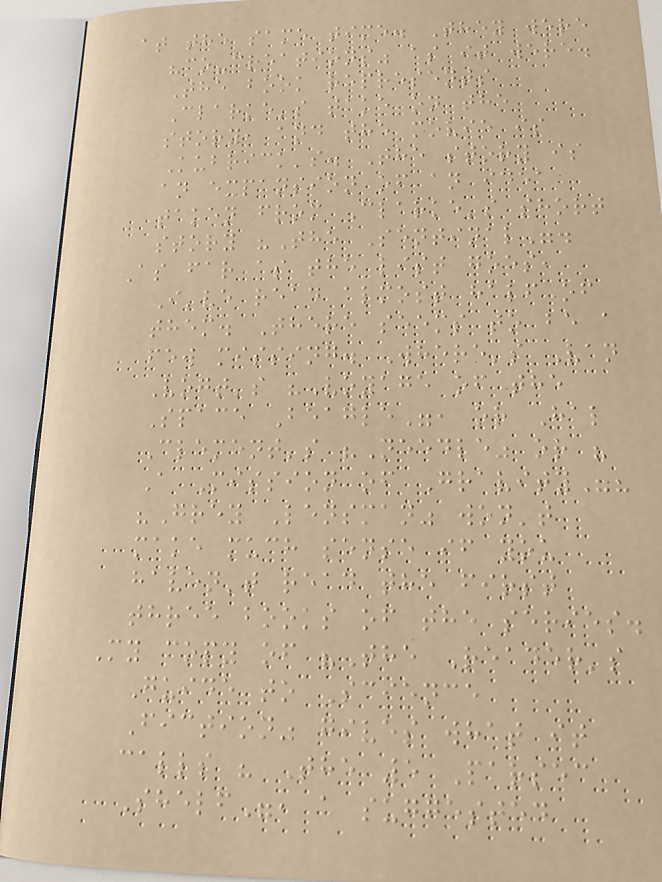at the same time. They were
"co-creations" as it were.
The book represents
Clarke's take on the
story, and the movie is
Kubrick's. The story is
an expansion of an idea
taken from Clarke's short
story "The Sentinal".
As far as the list goes,
I've read almost half of
them. There seems to be a
few missing. Where's Van
Vogt's "Voyage of the
Space Beagle", or Hal
Clement's "Needle" or "
A Mission of Gravity"?
"Grey Lensman" won't
make much sense if you
haven't read the first
three books of the series.
My copy of "The Reader's
Guide to Science
Fiction" gives what it
calls " The 5 Parsec
Shelf", a suggested
